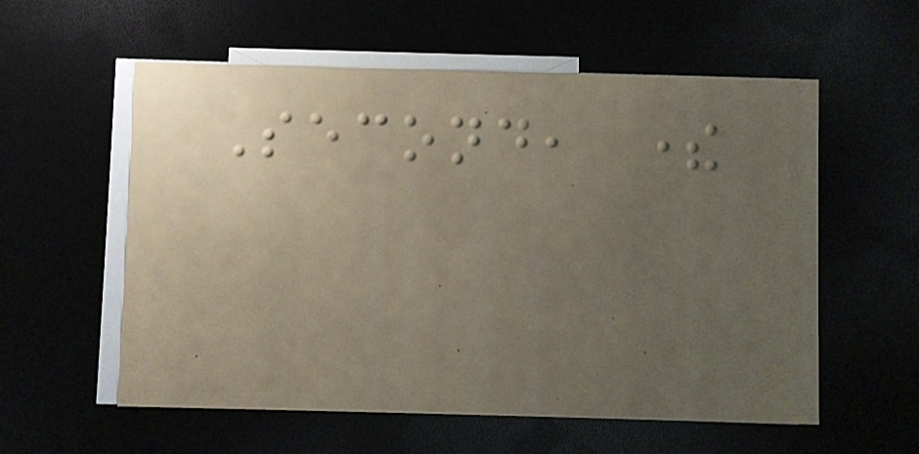Second, there
